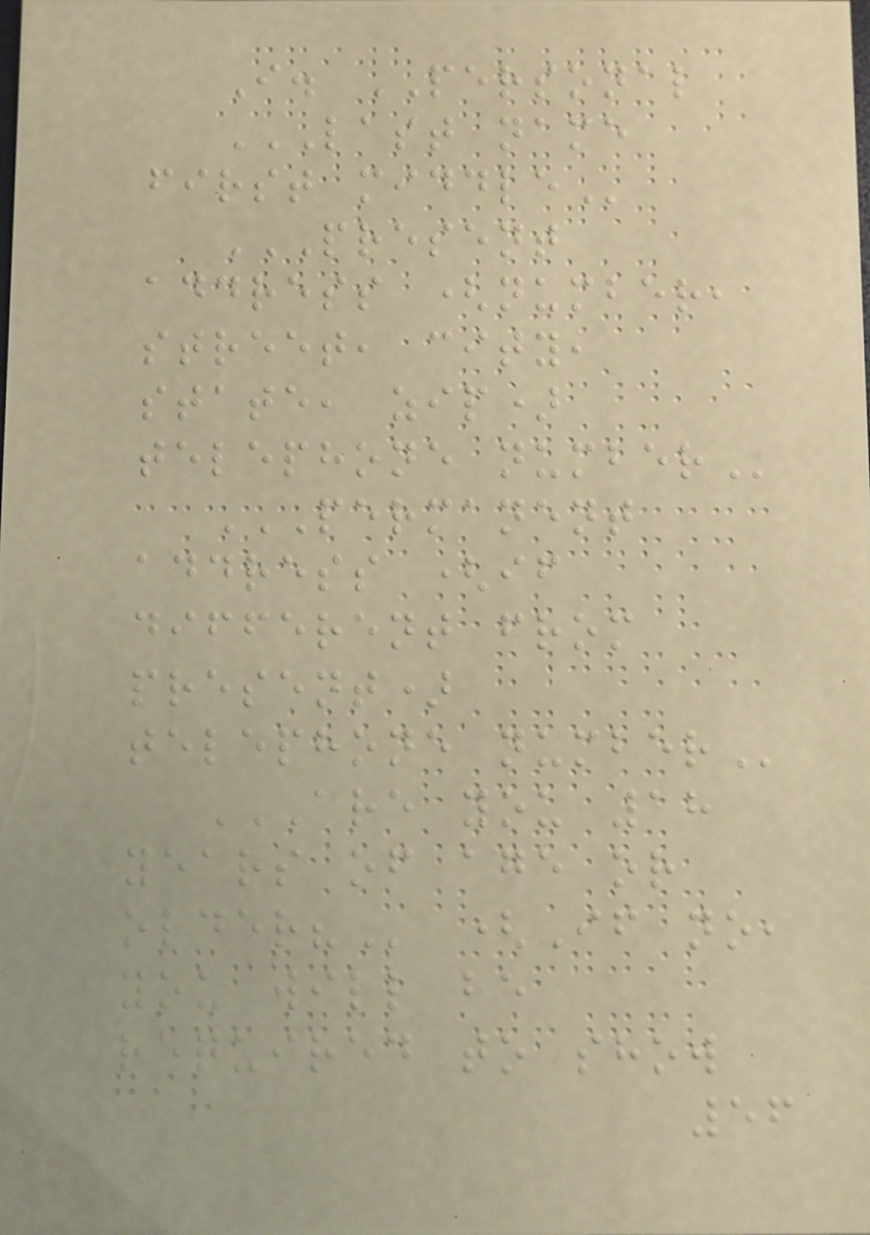I. PERSONAL
LAST NAME
FIRST MIDDLE
PRESENT
ADDRESS (NUMBER,
STREET, CITY,
STATE, ZIP)
TELEPHONE NUMBER
PERMANENT
ADDRESS (IF
DIFFERENT FROM
PRESENT)
TELEPHONE NUMBER
ARE YOU 18
YEARS OF AGE OR
OLDER? (If no,
you will be
required to show
56
